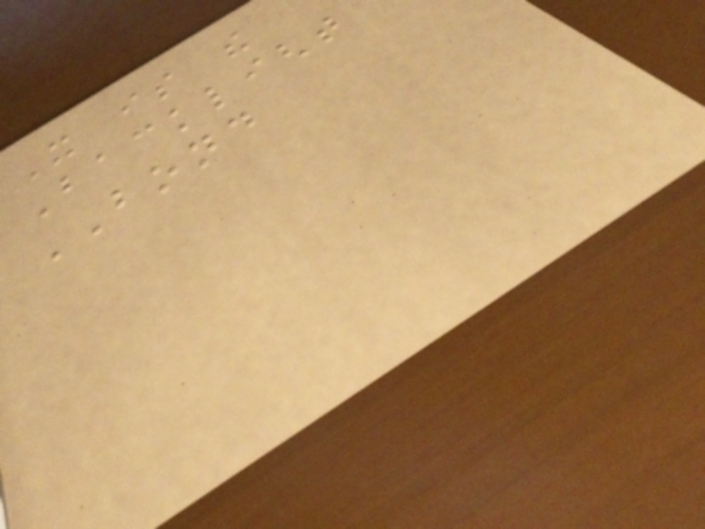It is the
Backlight
BOND
